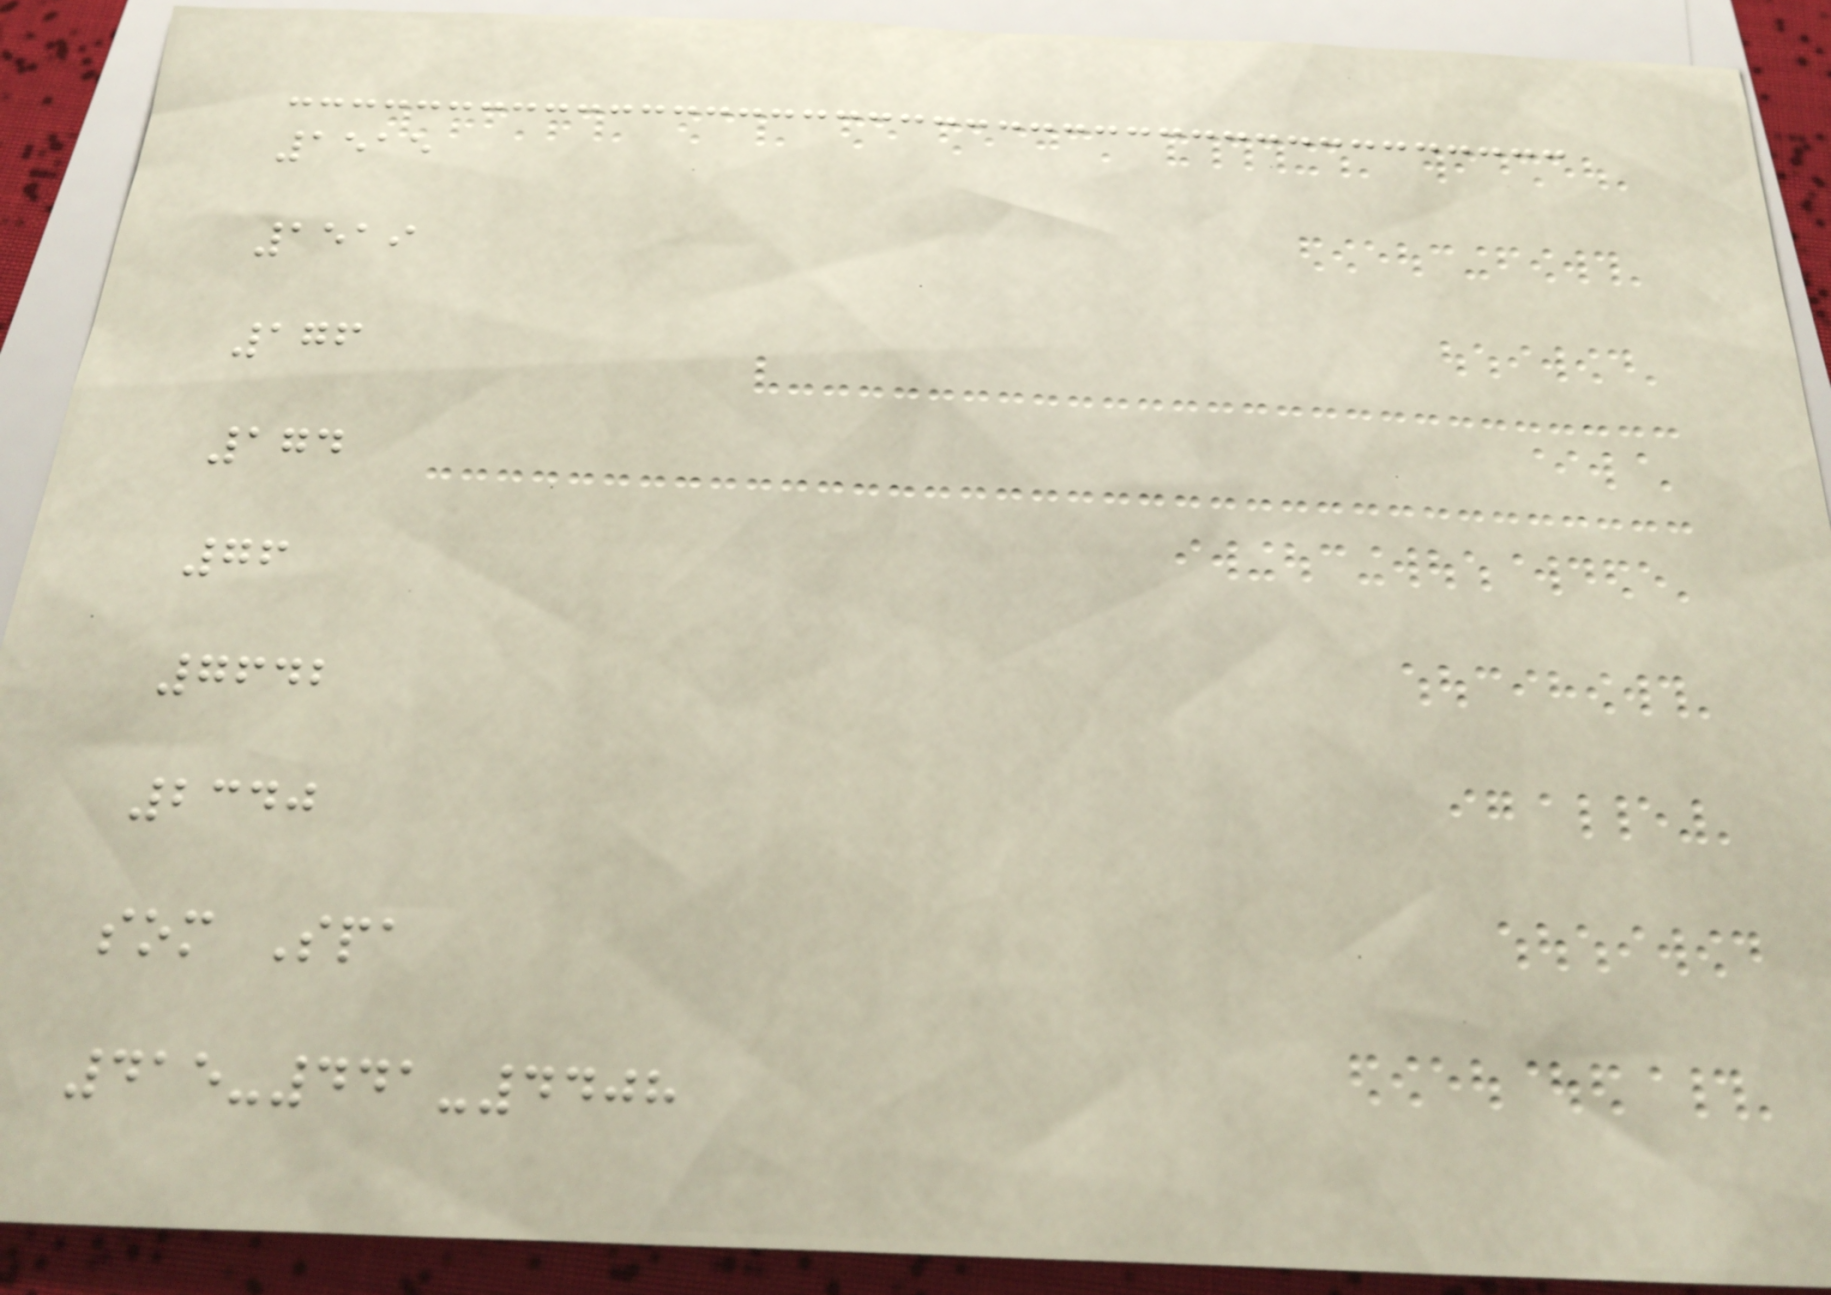1515
1519
176
174
76
7642
2340
som Spa
415-441-4408
